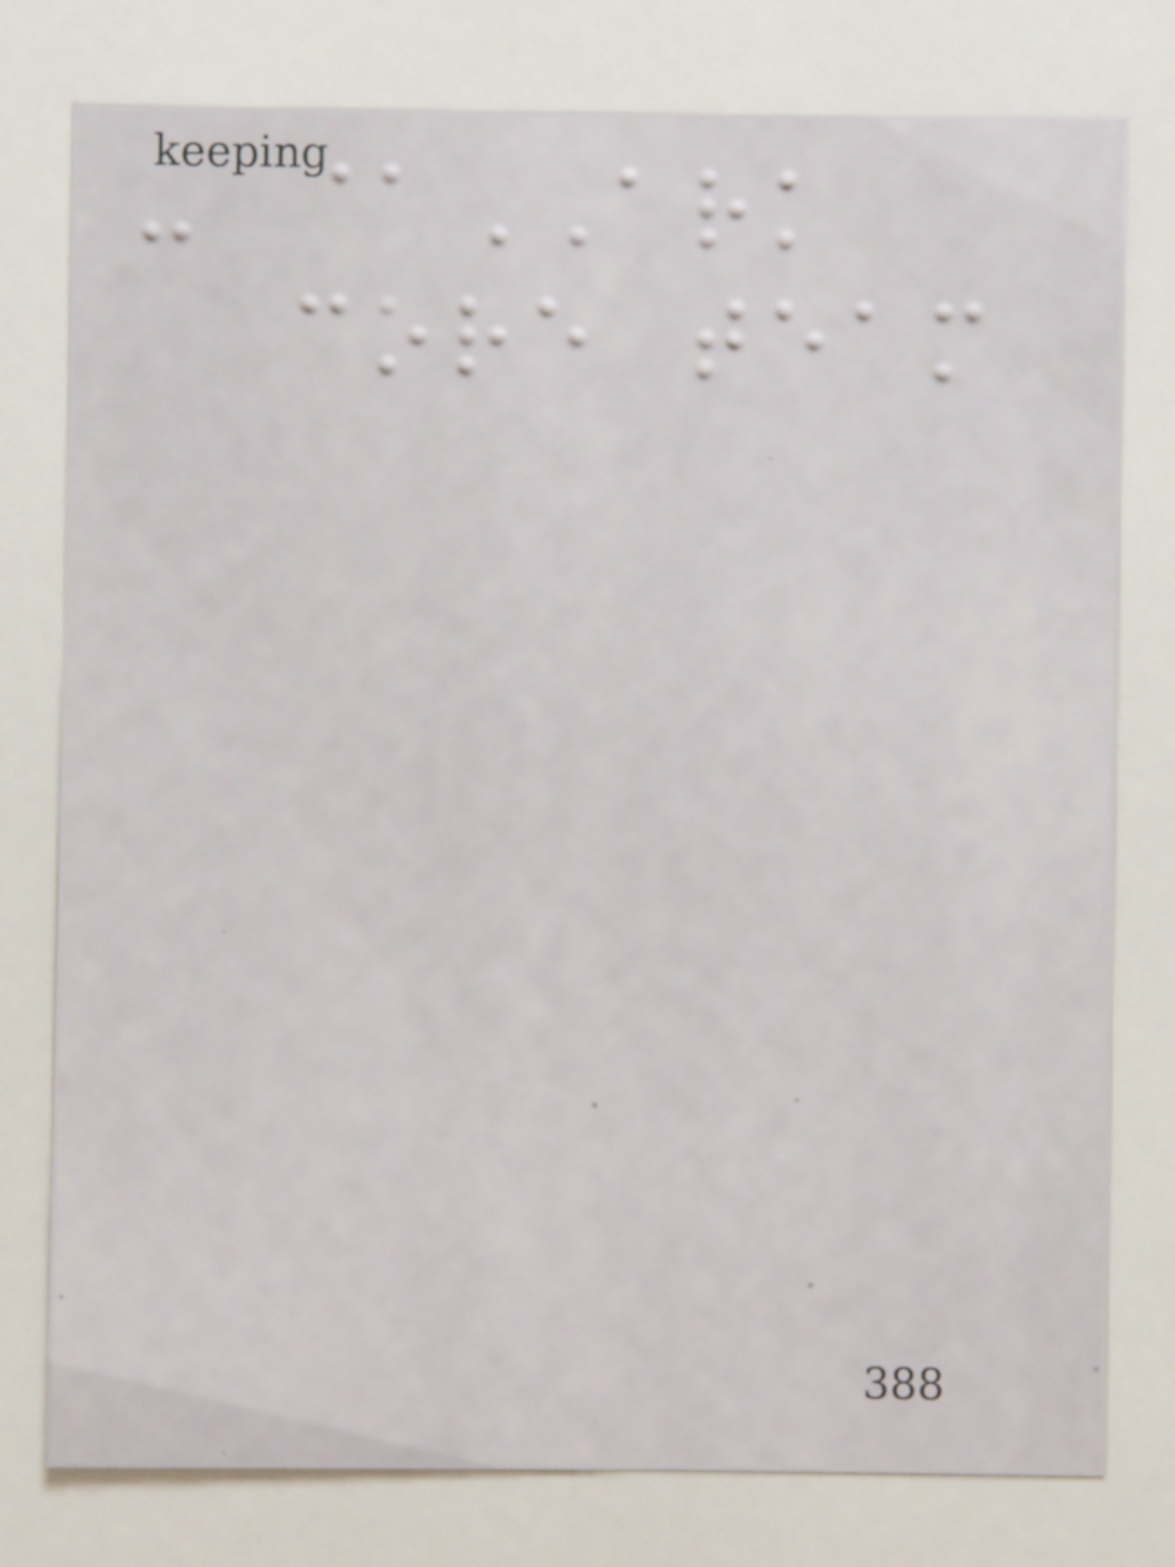- @ARK
core team
